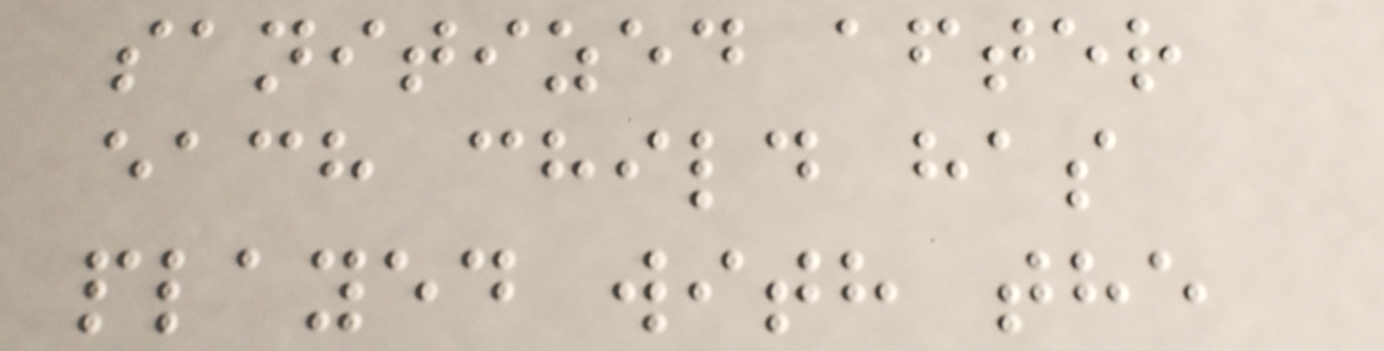sanitized after
each child has
played with the
